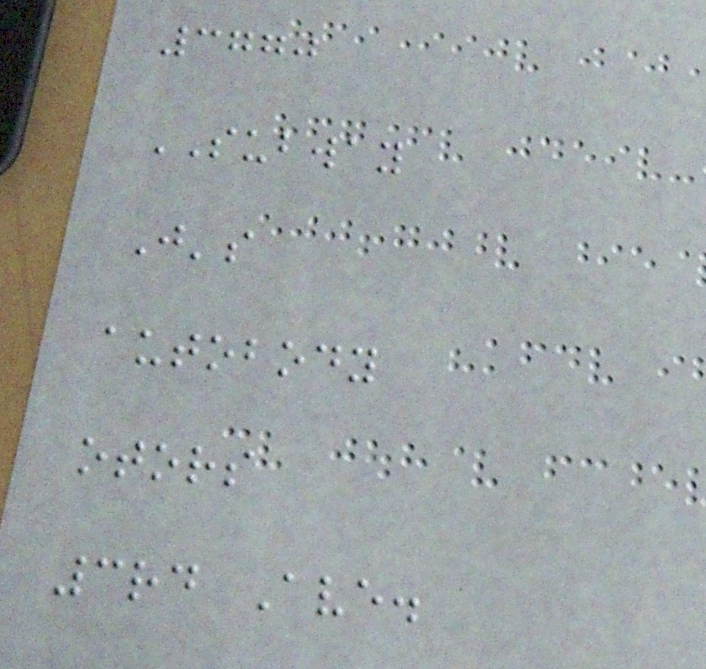3770
SUBWAY
J's
autobody
otors
3rd Ave.
